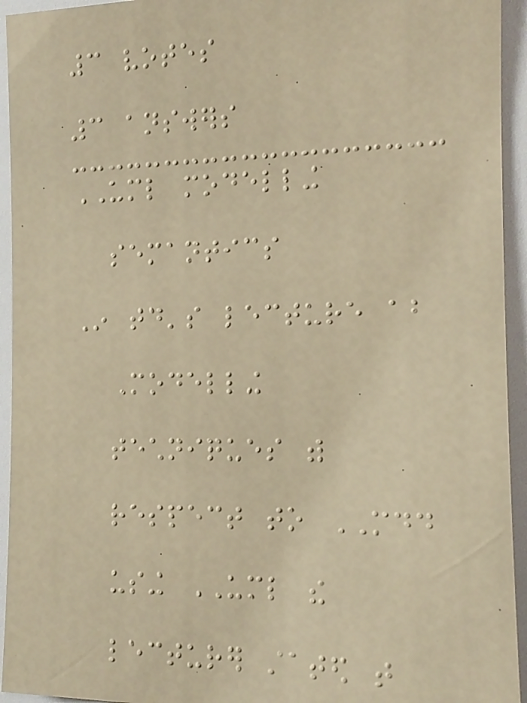3 votes
3 answers
UML modelling
semantics
In today's lecture about
Modelling
techniques with
respect to MDD
using UML the
lecturer stated that
